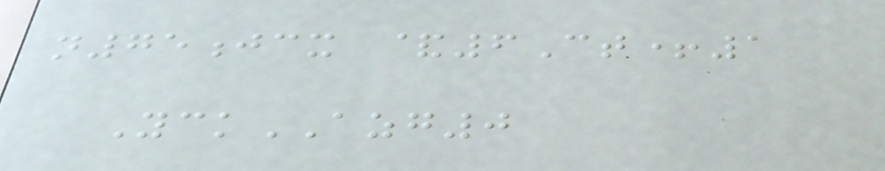n75jcx &6Ct+1
YckAZG0
